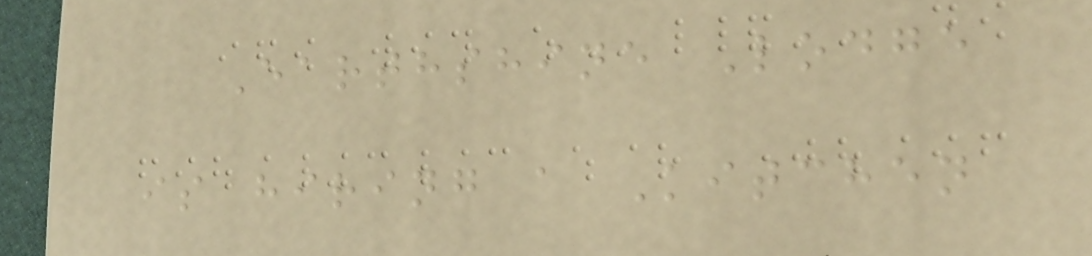Earthshine Lodge
is hiring a Kitchen
